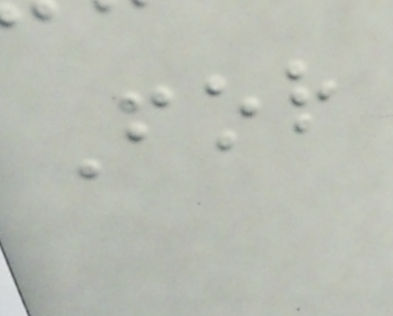For
